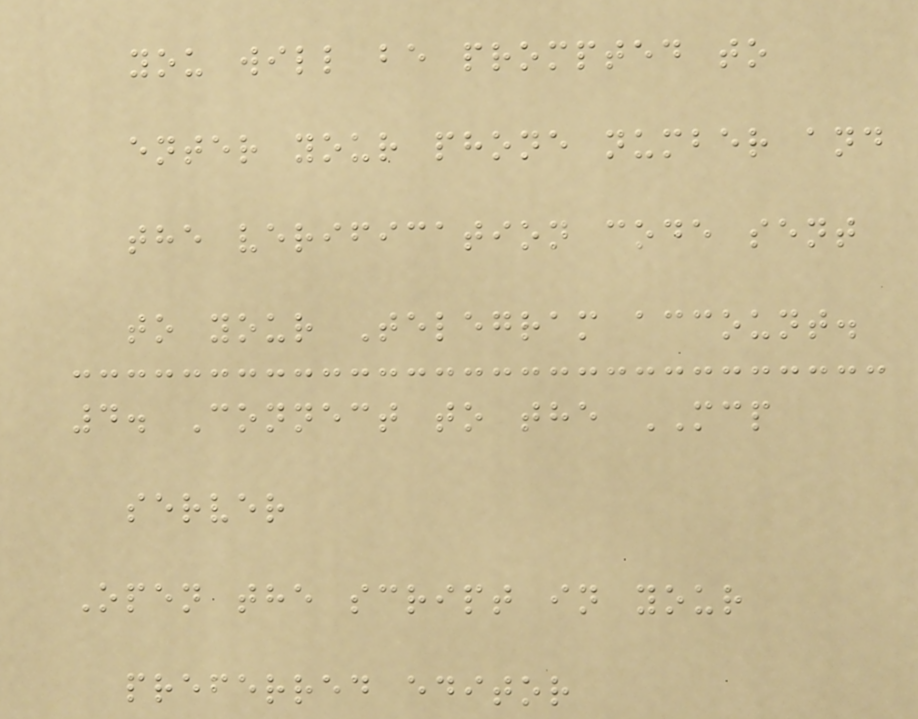you will be prompted to
enter your phone number and
the verification code sent
to your Telegram account.
4. Connect to the MCP
server
Open the script in your
preferred editor
